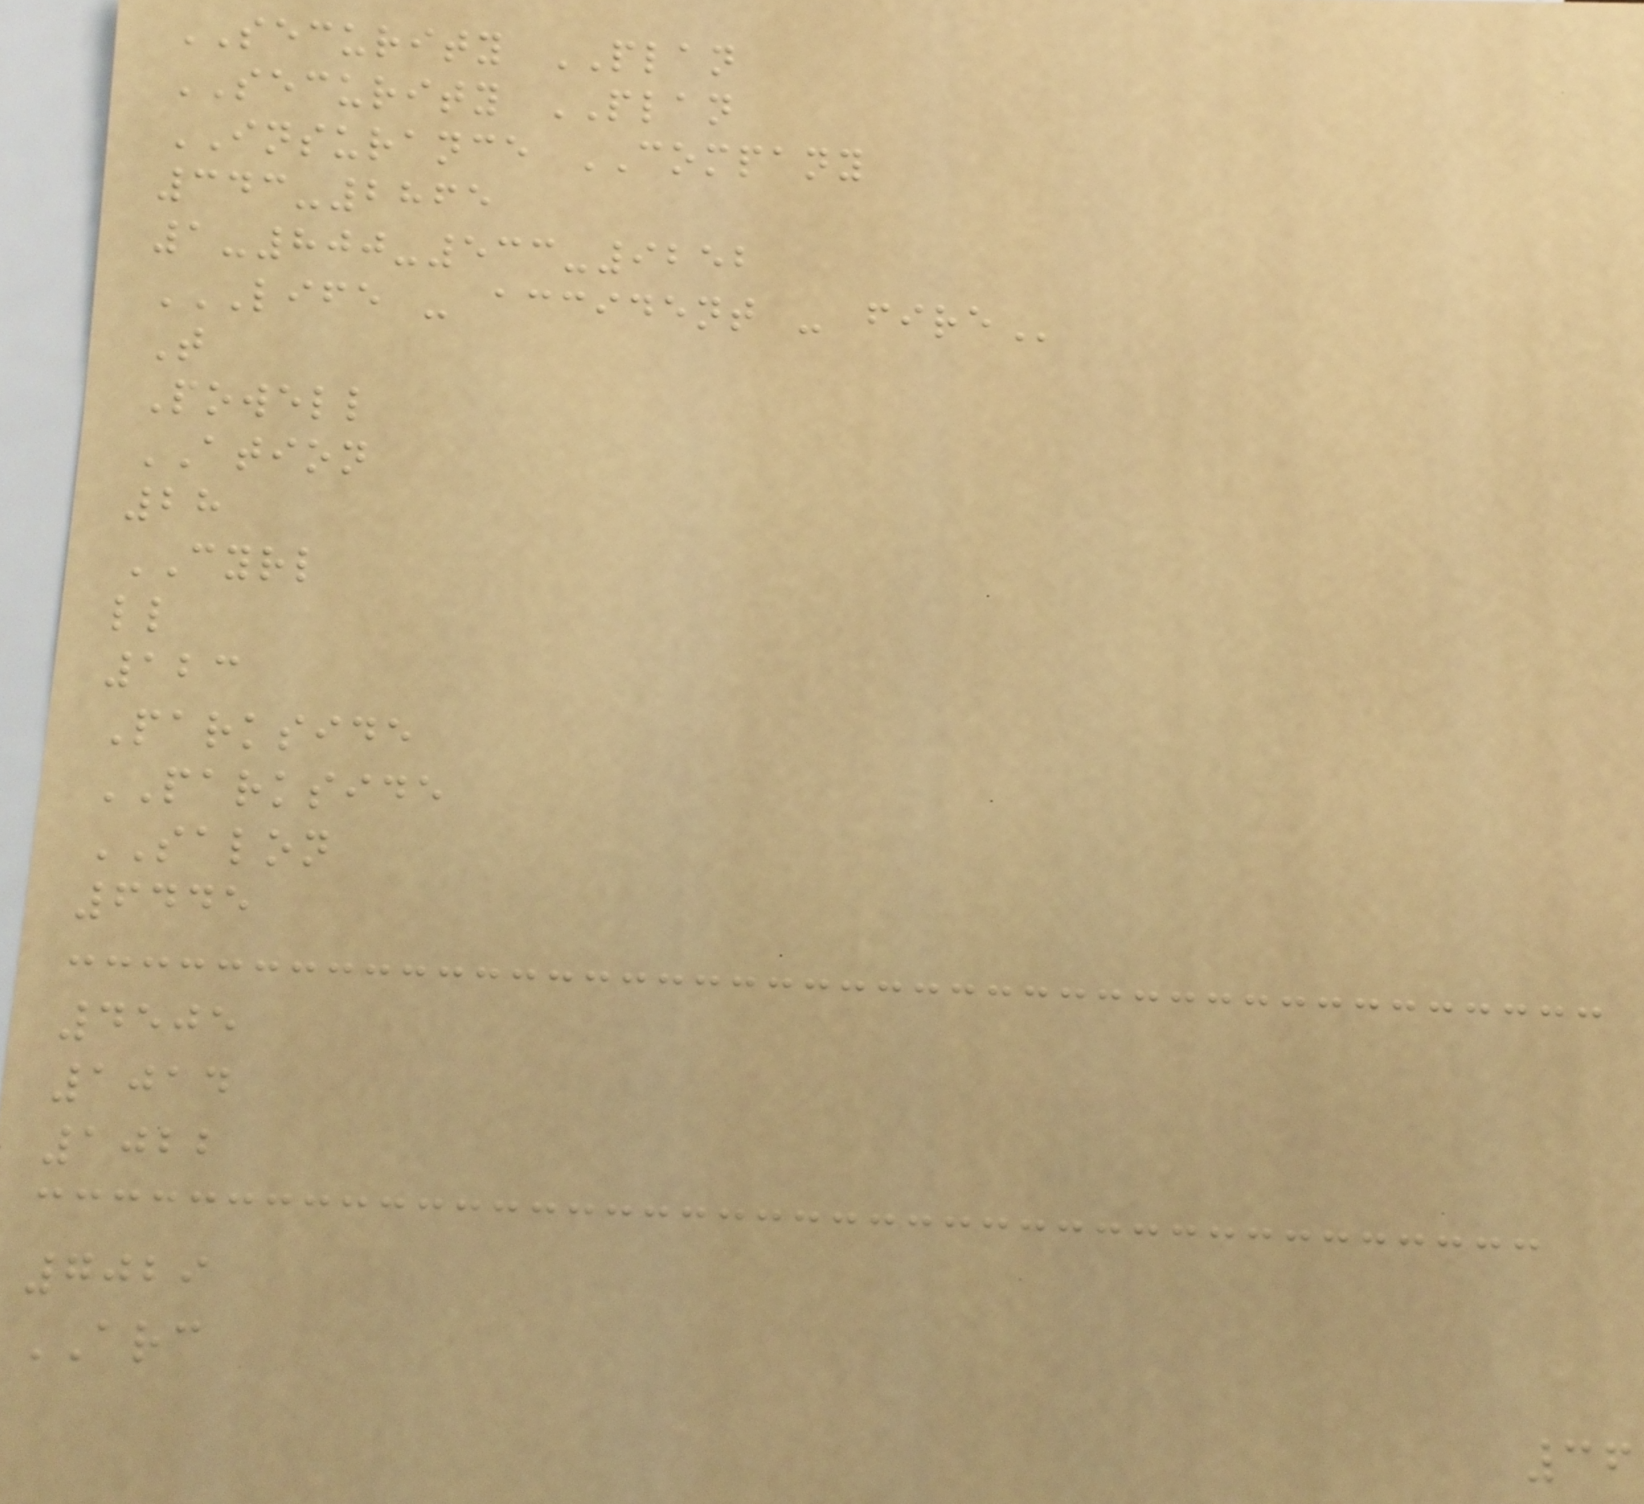SECURITY PLAN
SECURITY PLAN
INSURANCE COMPANY
343-2865
1-800-533-9252
LIFE - ACCIDENT - FIRE
T
Powell
ATION
28
CYRL
ll
123
Parkside
PARKSIDE
SALON
6445
4505
1014
1022
7029
ARC
36
